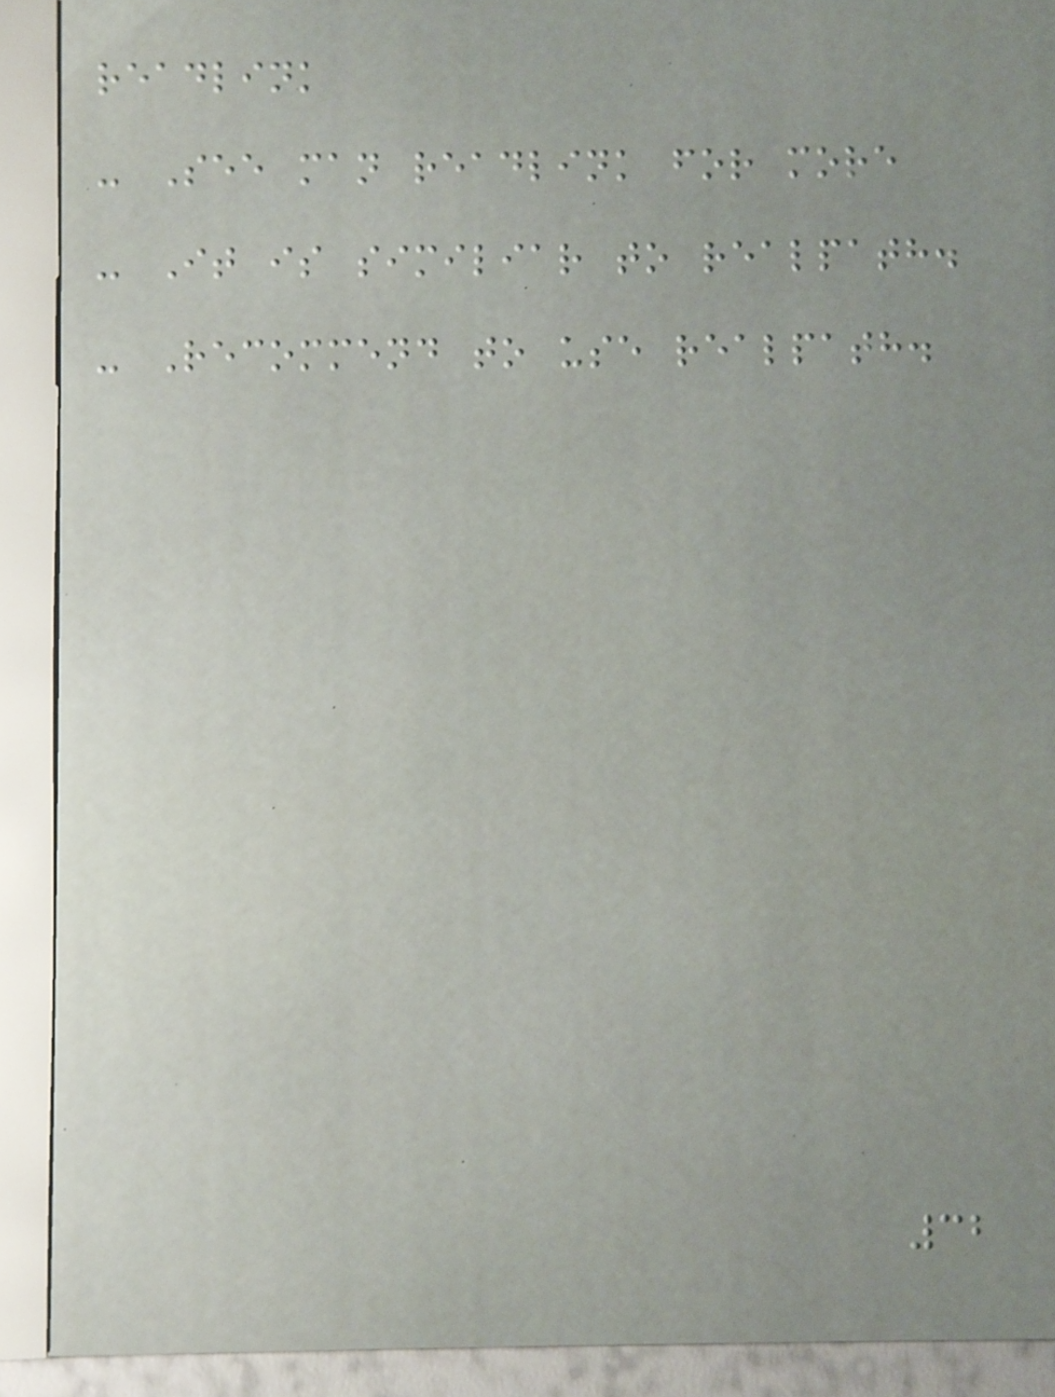readlink
- See man readlink for more
- It is similiar to realpath.
- Recommend to use realpath.
32
